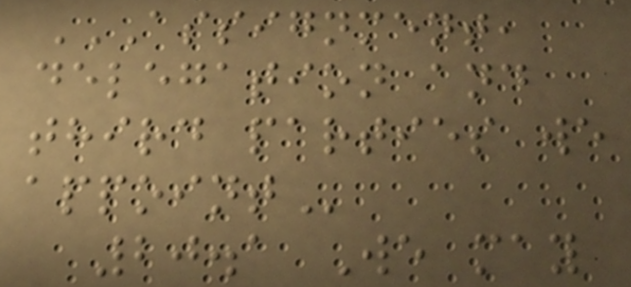ASSIGNMENT,
DELEGATION AND
THIRD PARTIES WE
APPOINT
20.1 We may
